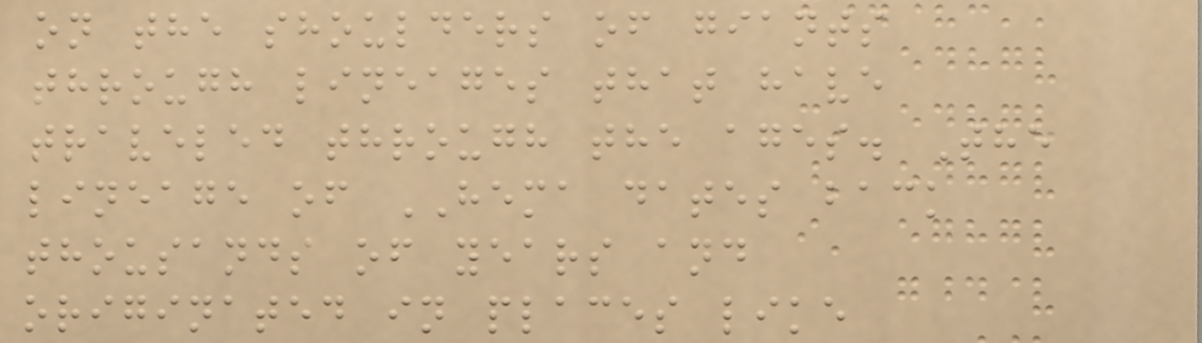on the shoulders of giants
through lineages that have
traveled through the ages. The
lineage of HEMA dates back
thousands of years and
originated in places like
